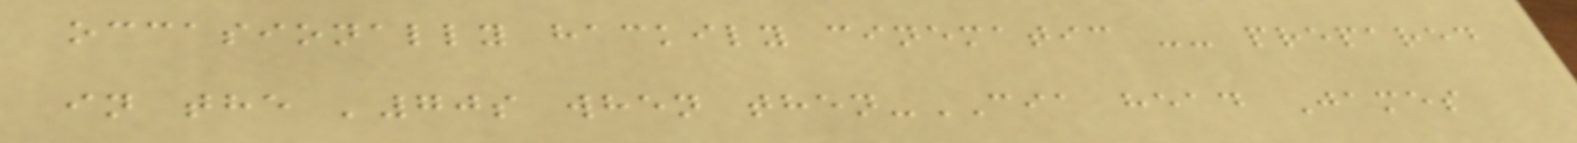occasionally hackily cinematic -- prepared
in the '70s when then-CIA head James
